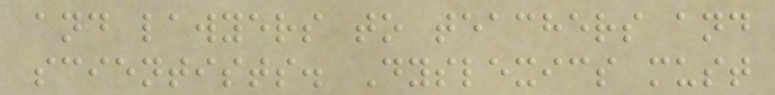and lawyers to teachers and
scientists. Dyslexics must
